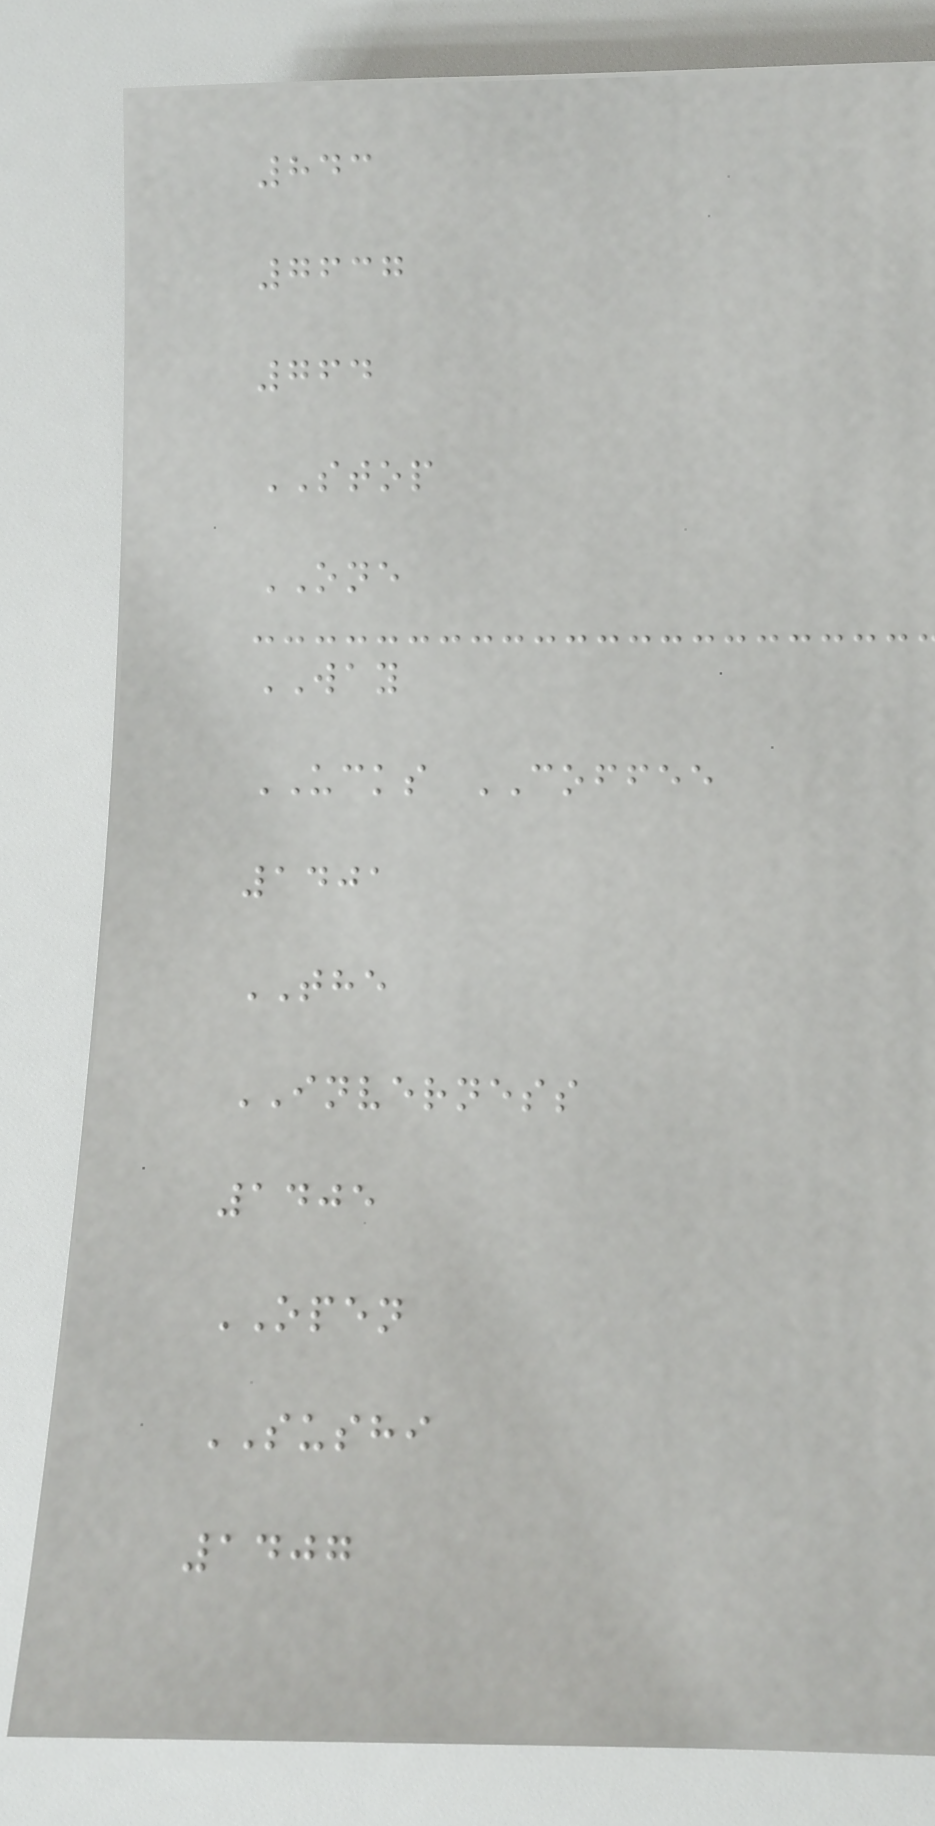843
7637
764
STOP
ONE
WAY
UCKS COFFEE
1401
THE
INVERNESS
1405
OPEN
SUSHI
1407
